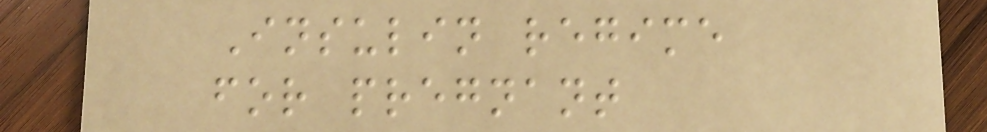Insulin regime
for pregnant
